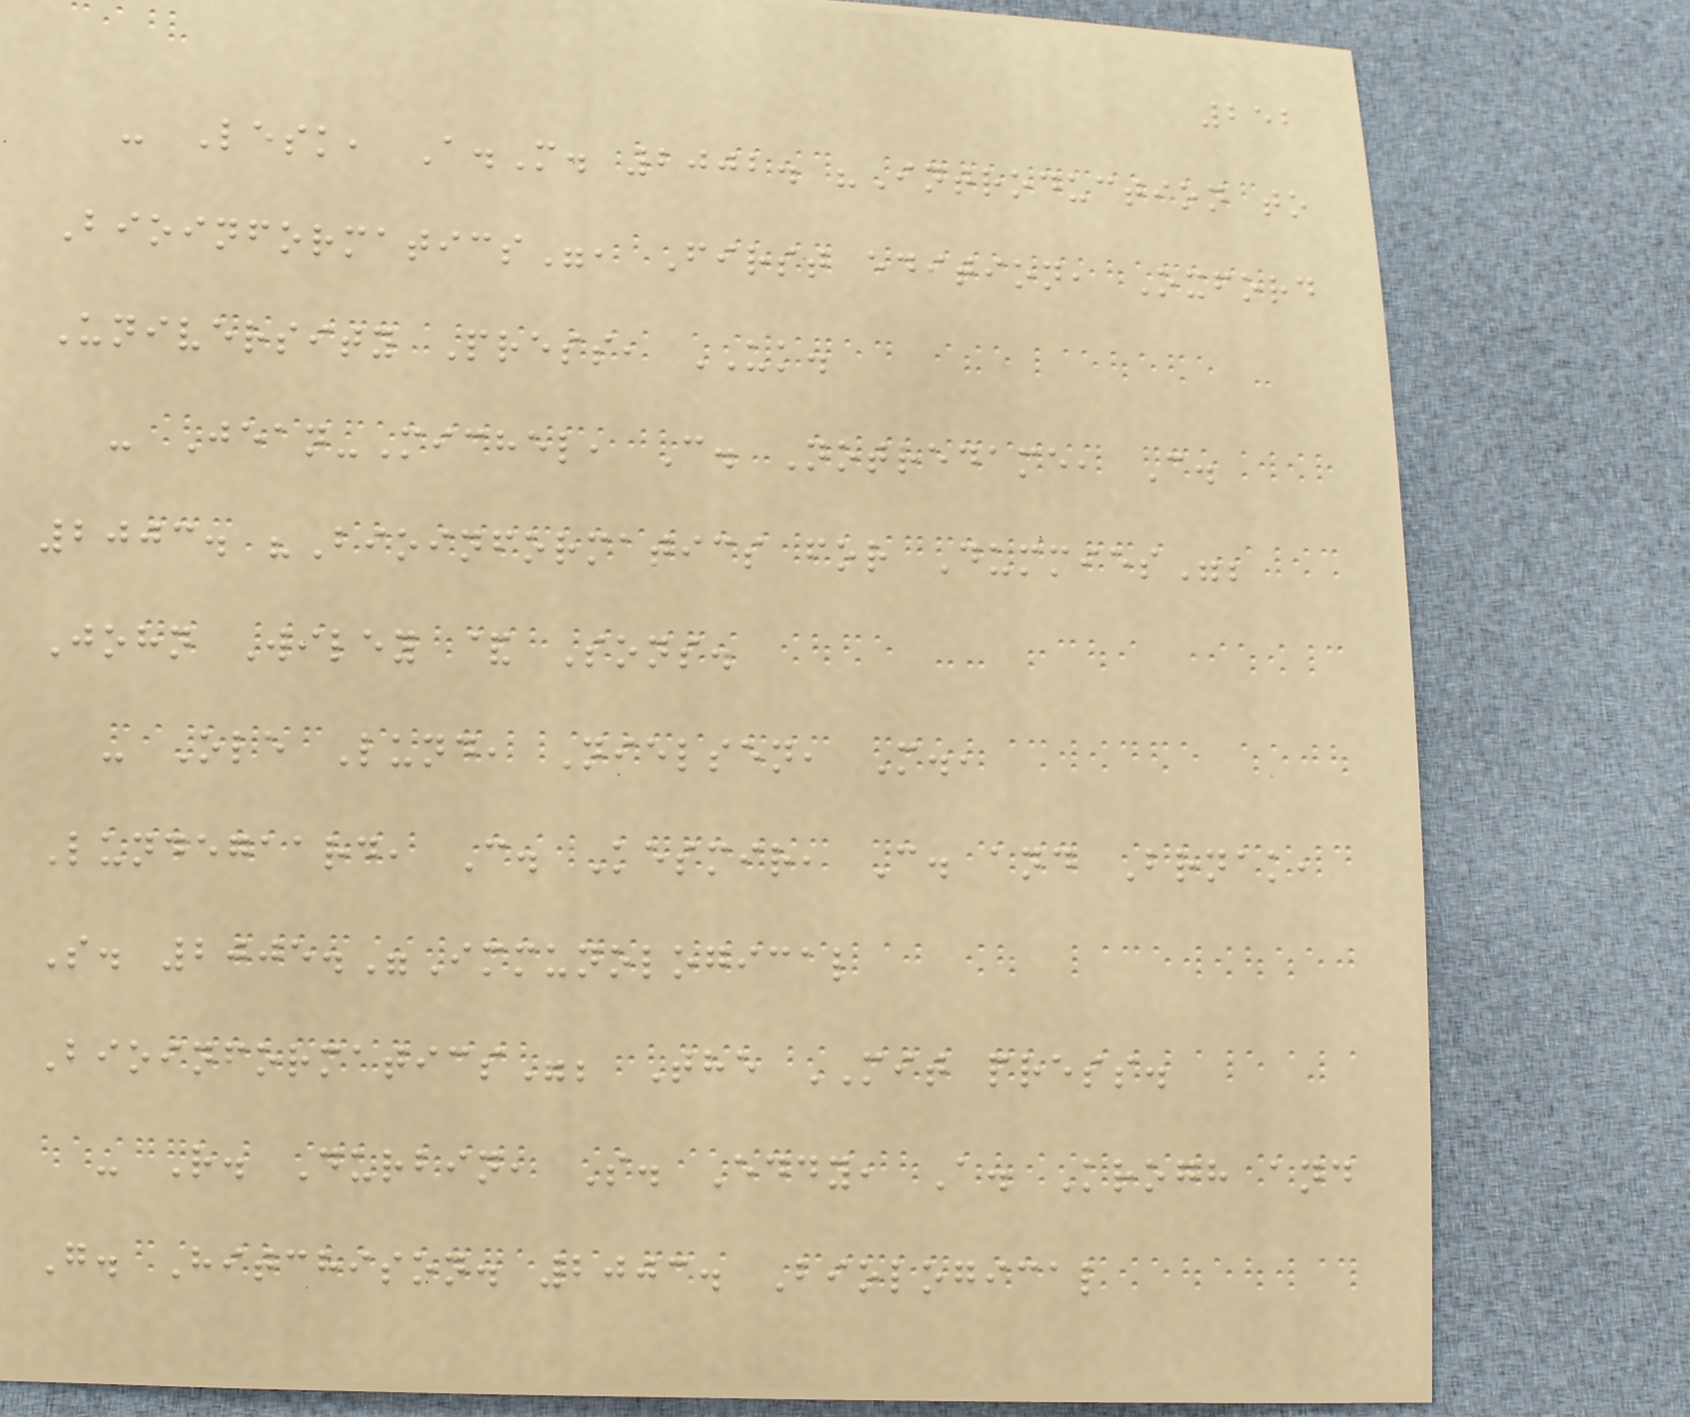252
- Lesk, A.M. 2002. "Introduction to
Bioinformatics", First edition, Oxford
University Press, UK.
- Jean-Michel, C. Notredame, C.
2003. "Bioinformatics for Dummies";
John Wiley & Sons.
- Ole Lund, Nielsen, M.,
Lundegaard, C. Kesmir, C. and Brnak,
S. 2005."Immunological
Bioinformatics"; The MIT press.
- R. Durbin, S. Eddy, A. Krogh and
G. Hitchison. 2003. Biological
